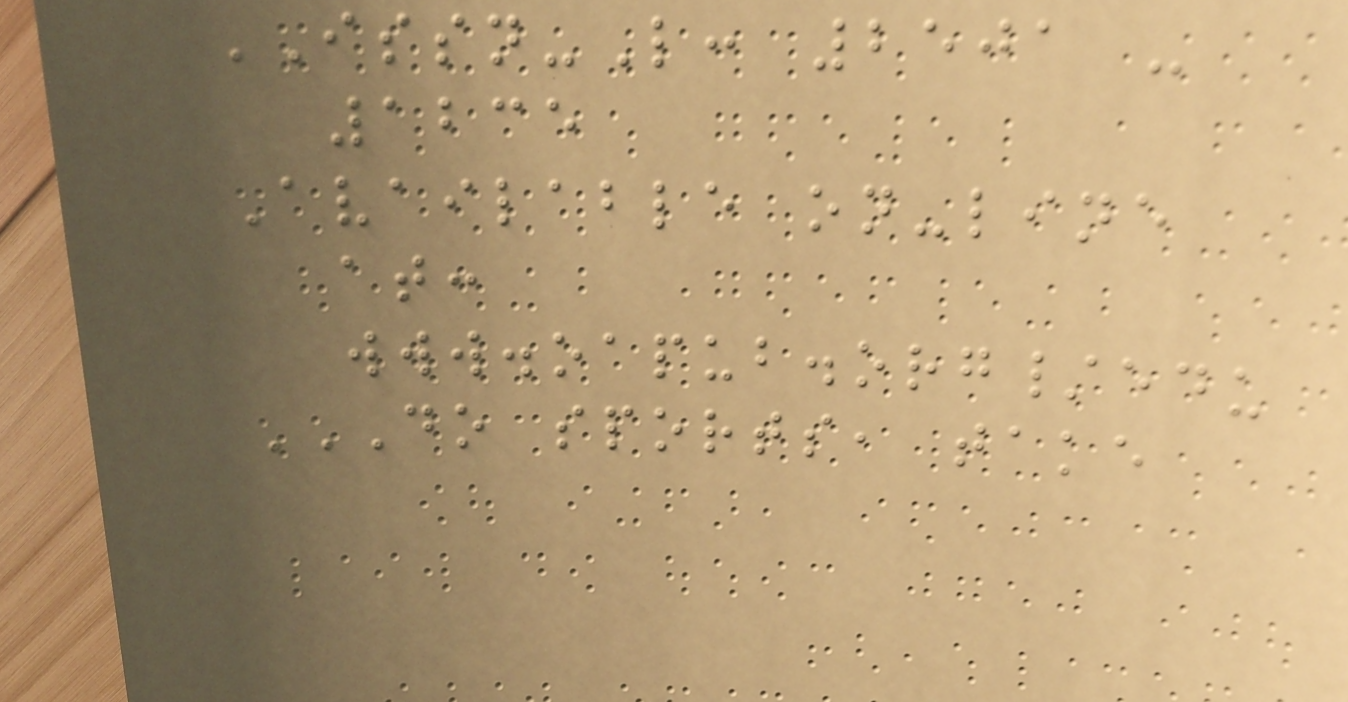ISSN-L: 2501 -
1235
Available on-line
at:
www.oapub.org/edu
DO SPORTS, TAKE
